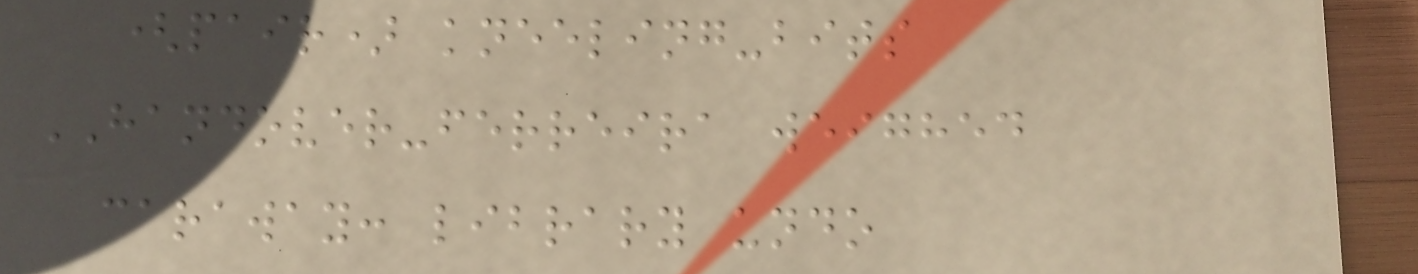(pair) kneeling-bits
HANDOVER-ferreira weighed
caraway: library undo
